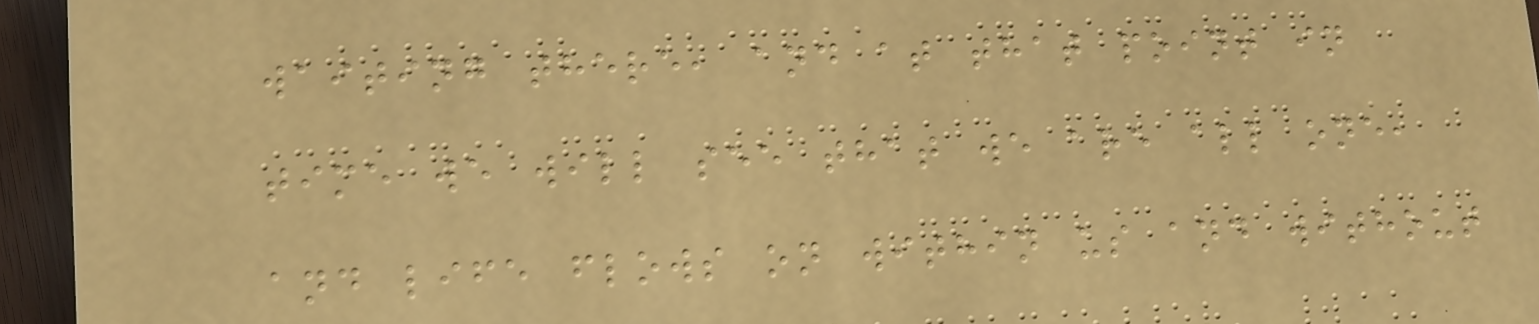waiting there, and at that point in
time we will see that we are all one,
and life flows on within us and without
